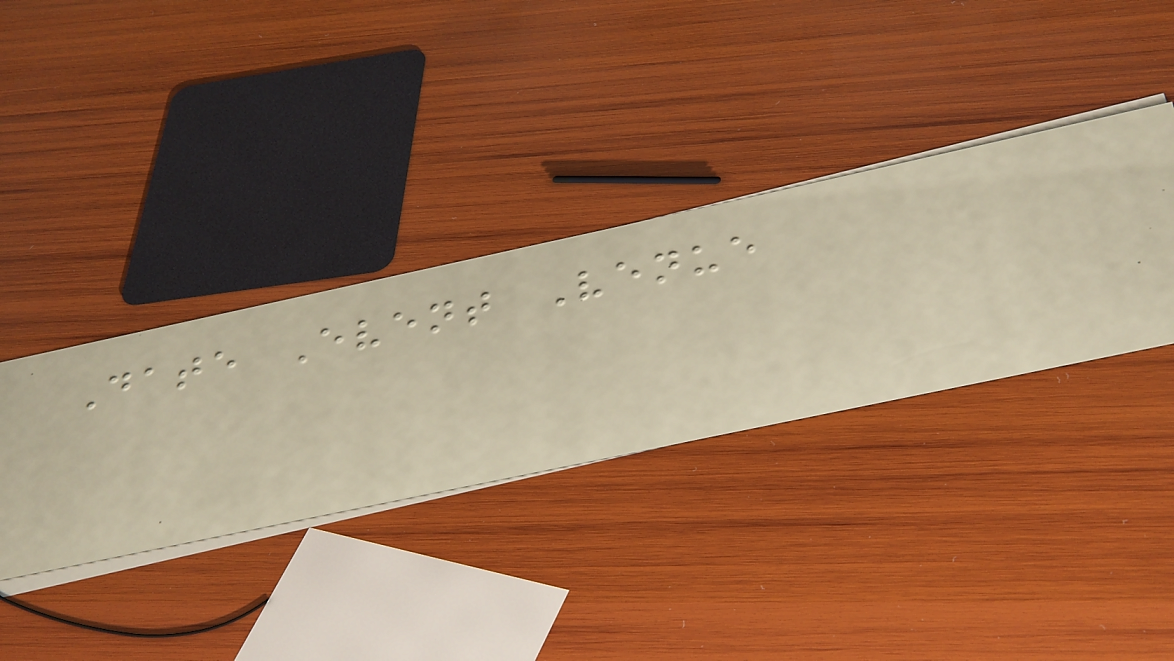Date Event Venue
